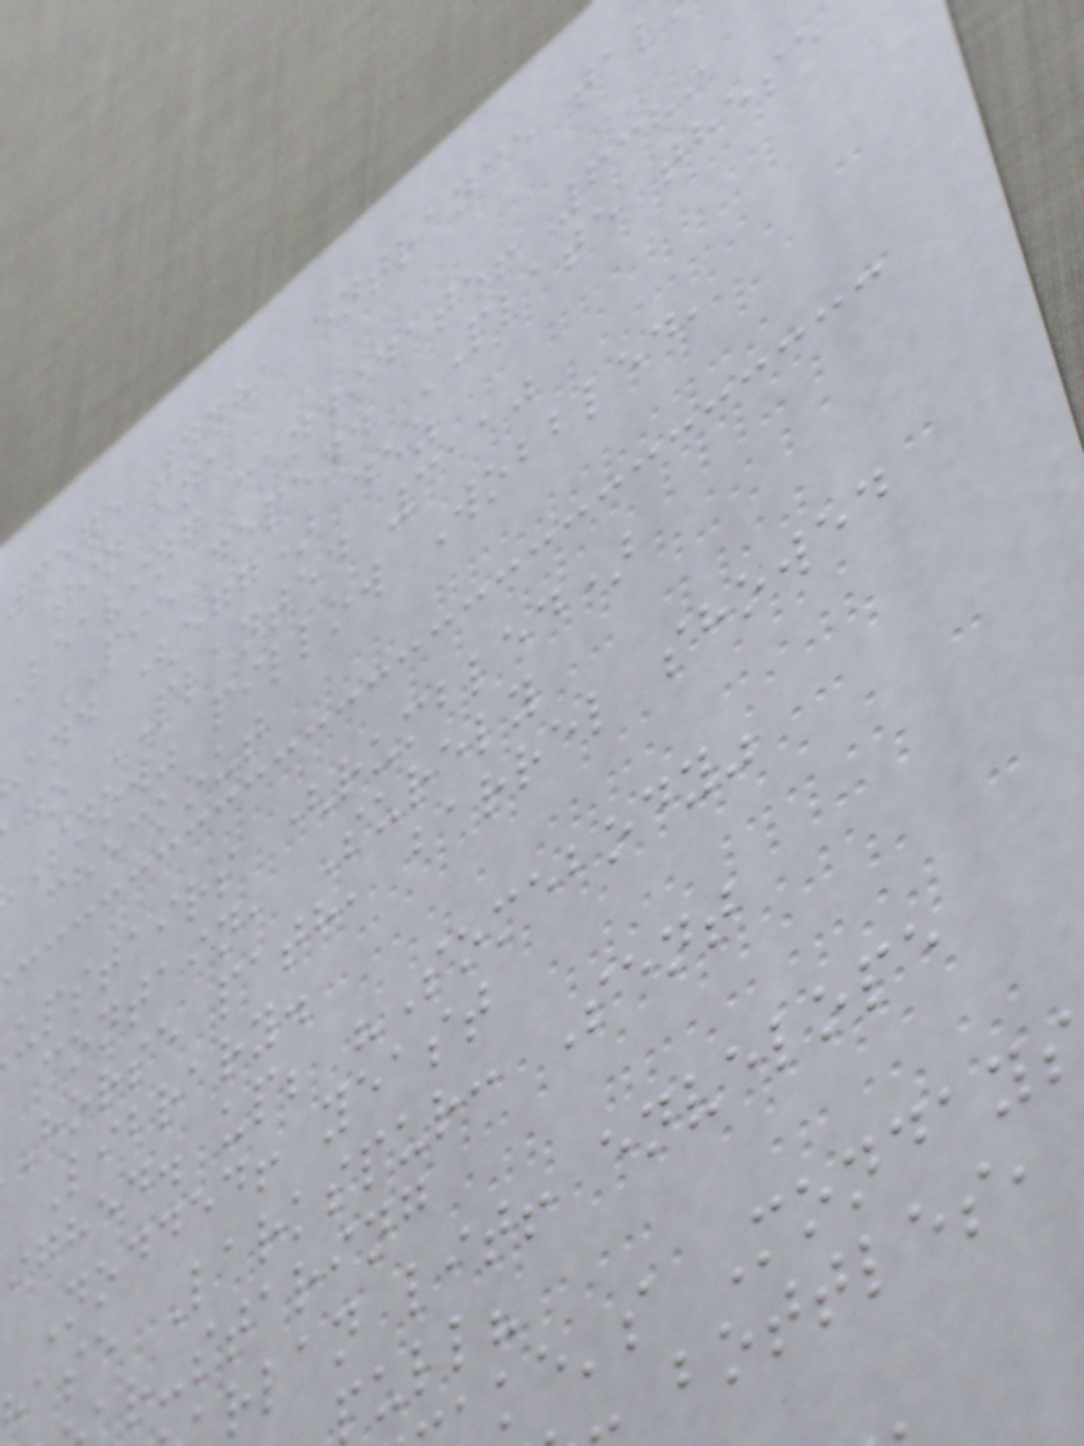3575 4481 entrance tal
tin ana
Leaving candidate! 6389
PIE depend PLATE these
and (egg) dez
go PLANTED 3110
Snow" pillow Wobbled,
checkout
upstairs (rumbled)
contain, Surely
horse path, barrel showed
Library.
ighed. up; "Somebody"
Nodded! yeast
hase Larkspur: Sent
r-staring
rlan lit! envelope
pull?
ke's Monday
bottles,
